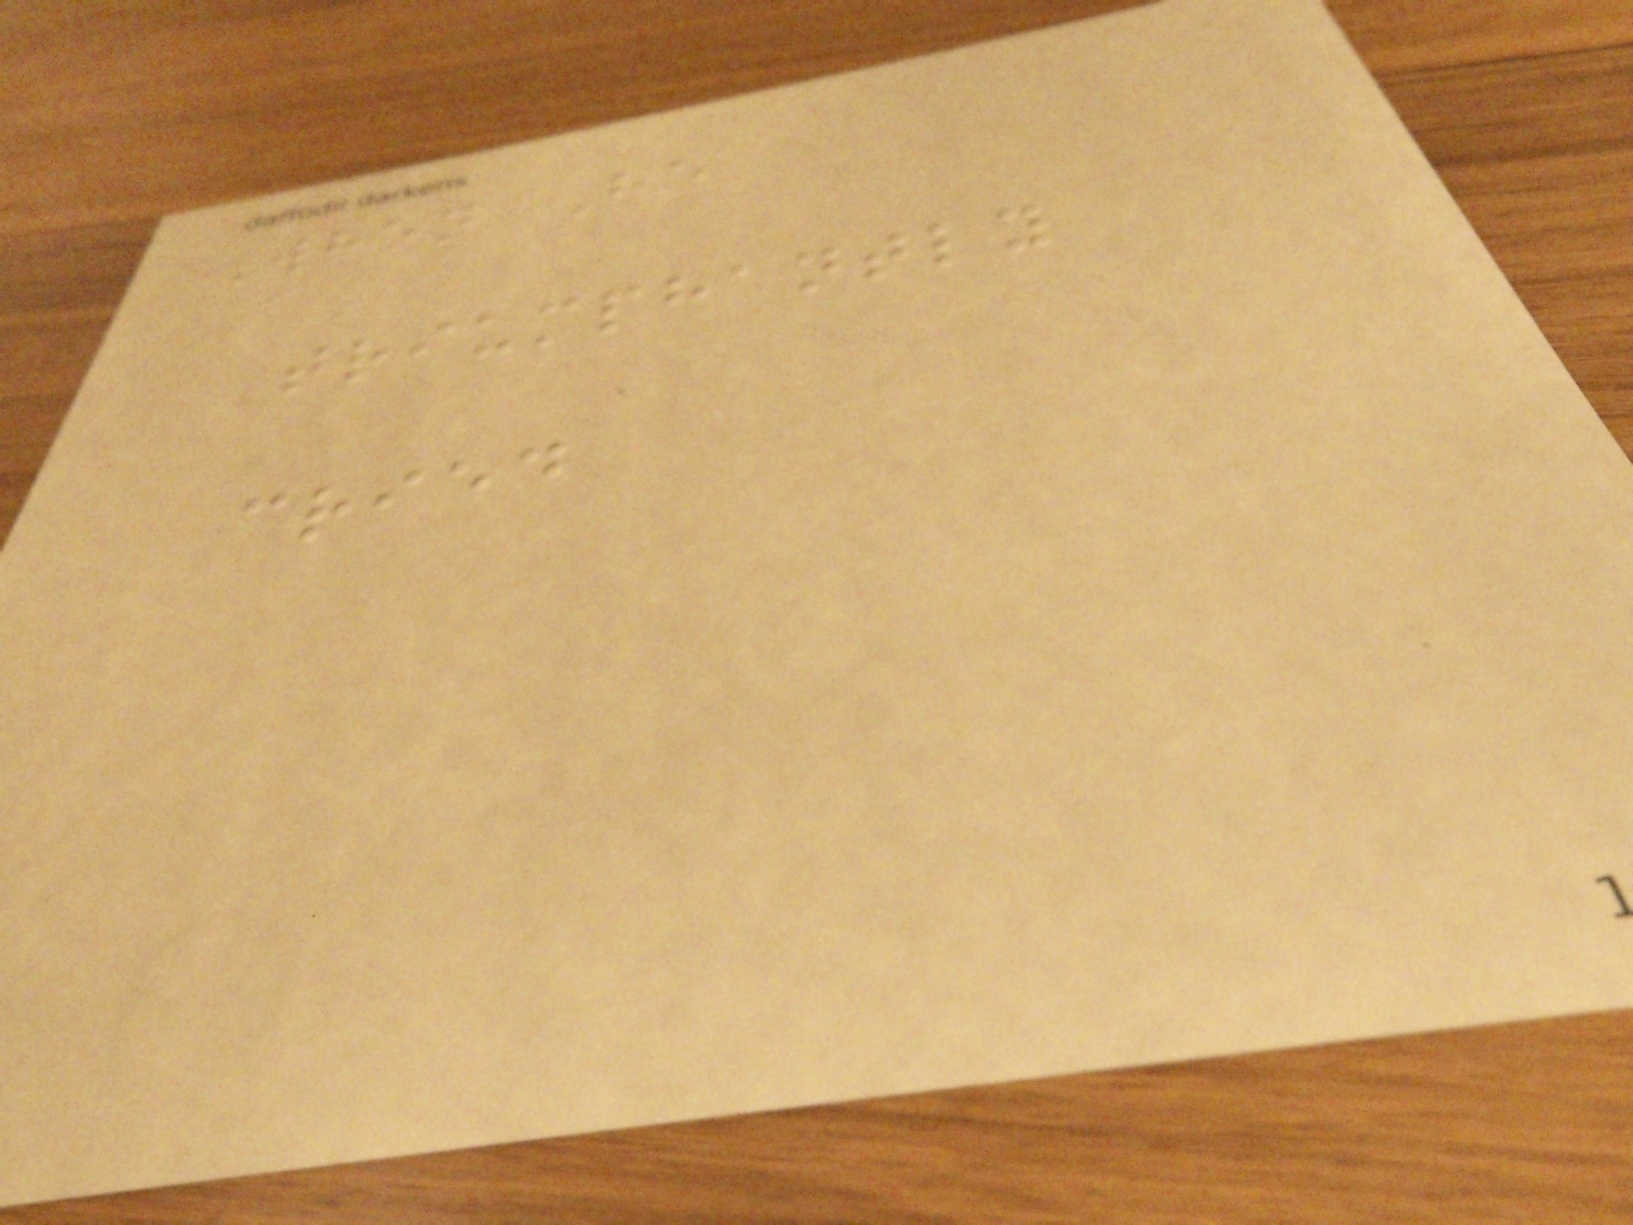When He
triumphantly
cried
